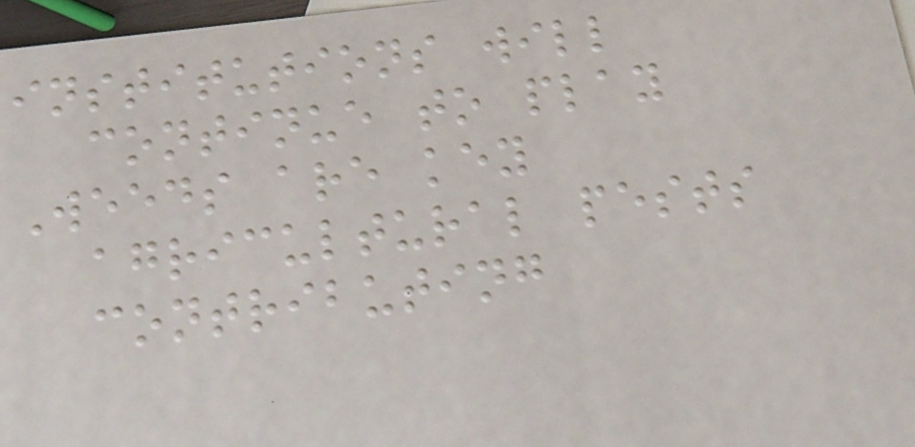institutions will
continue to play
Weeds are key
agricultural pests
contributing
